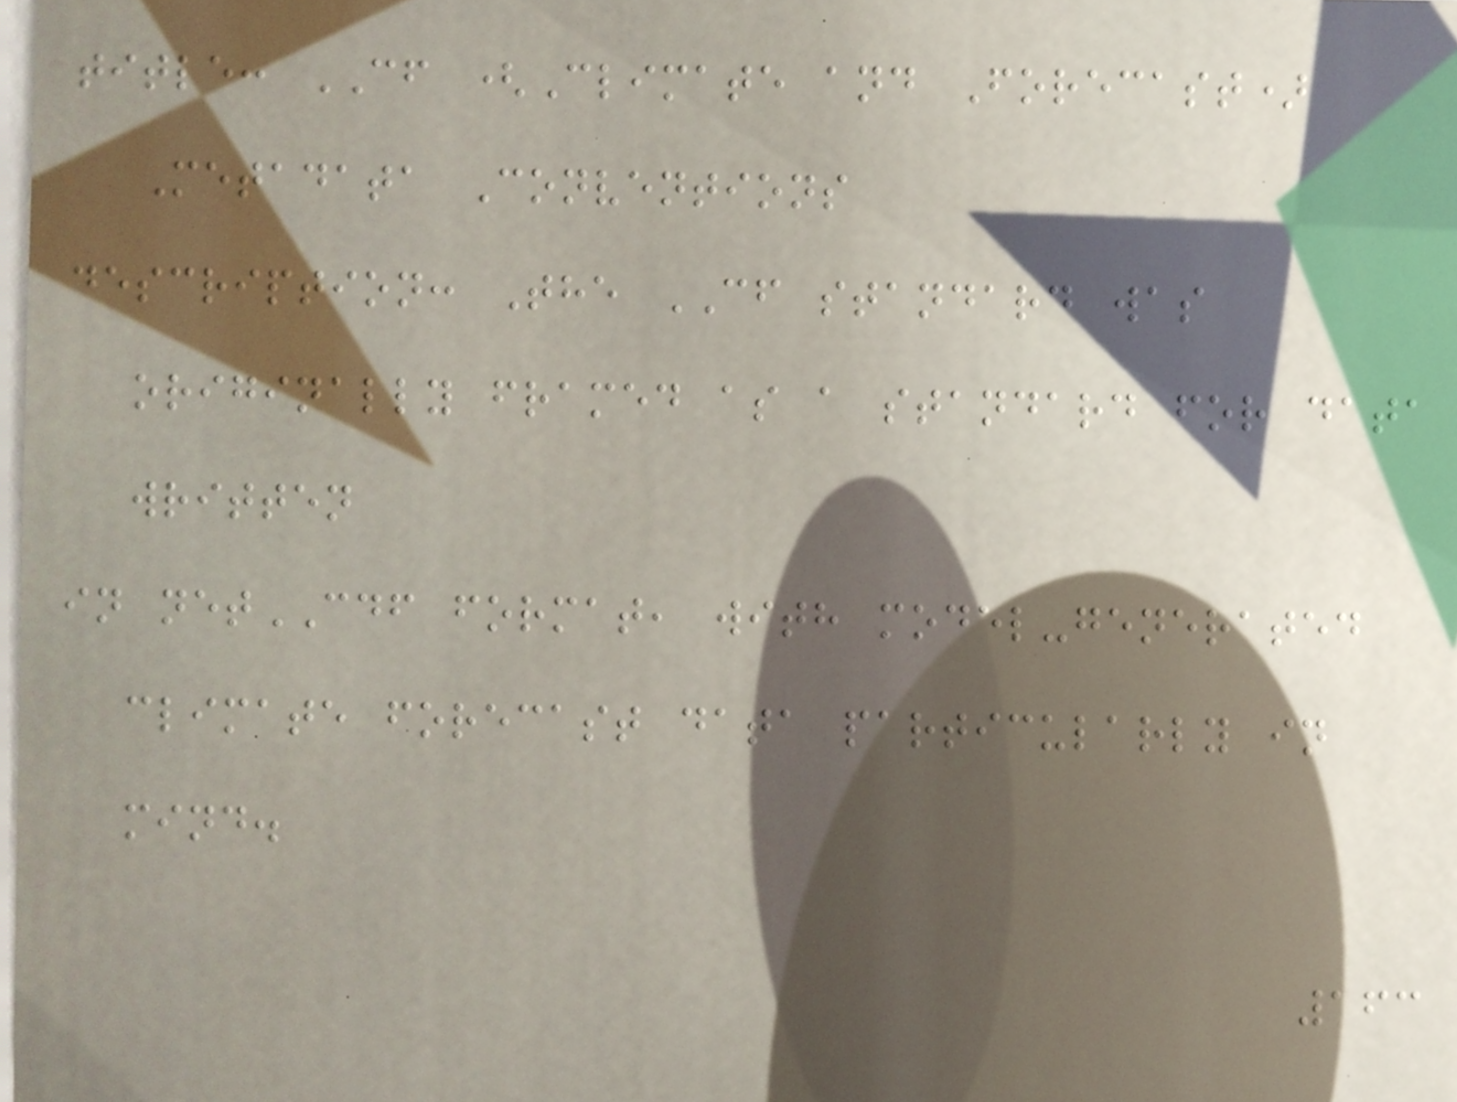title: CF (Climate and Forecast)
Metadata Conventions
description: The CF standard was
originally framed as a standard for data
written
in netCDF format, with model-generated
climate forecast data particularly in
mind.
163
